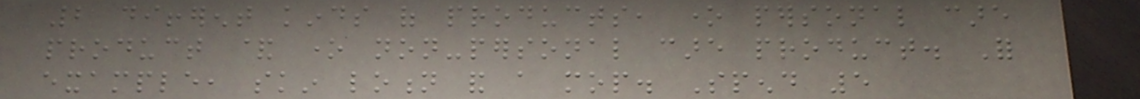2 different kinds of products, one personal care
product & one non-personal care product. For
example, skin lotion and a mop. Spend 5
